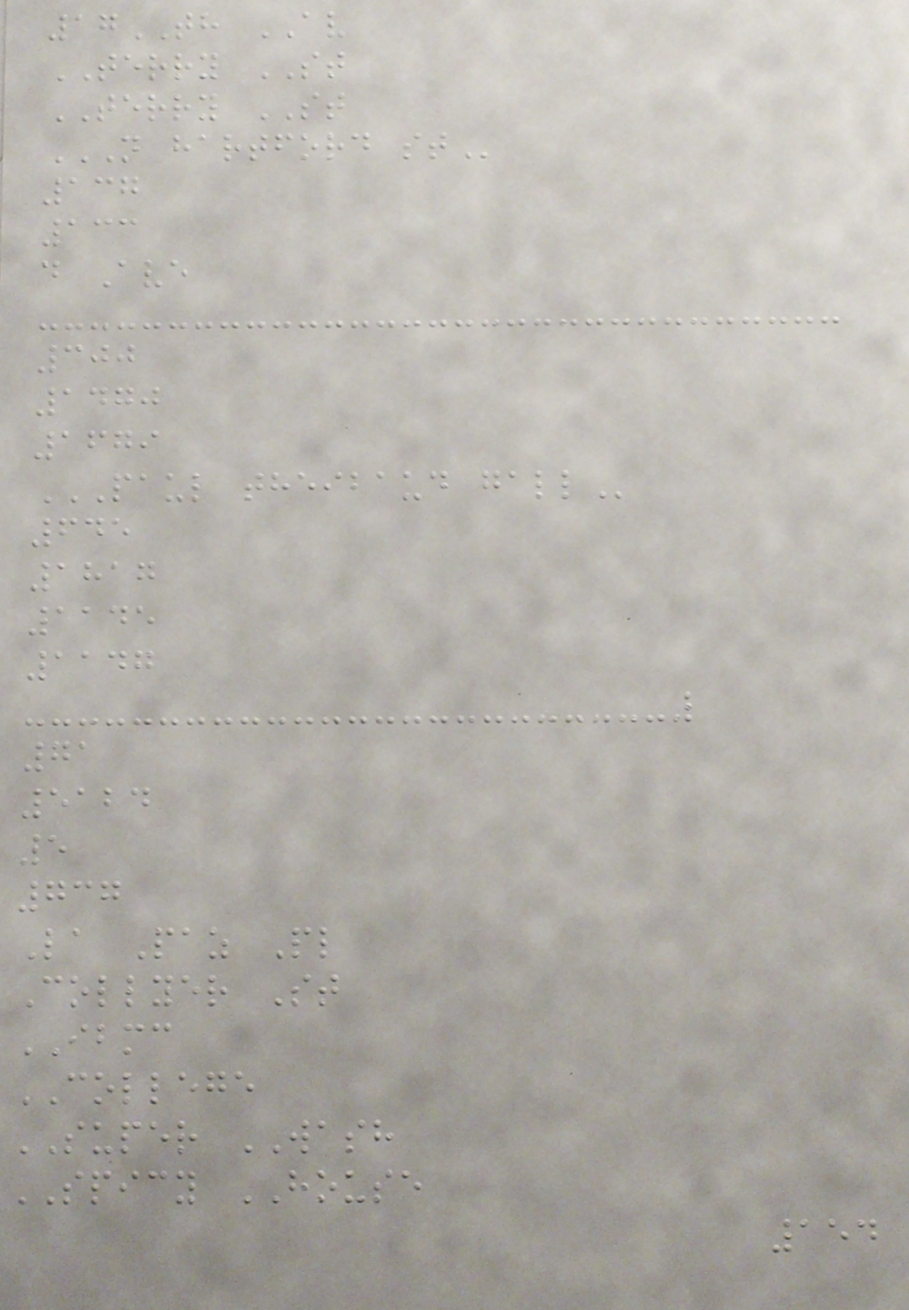17TH AV
TERRY ST
TERRY ST
N HARTFORD ST
137
133
d Ave
300
1470
1679
PAUL THEIBAUD GALL
645
1817
1145
1147
71
5124
5
737
La Paz Pl
Collyer St
IBMC
COLLEGE
SUPER WASH
SPICY HOUSE
154
